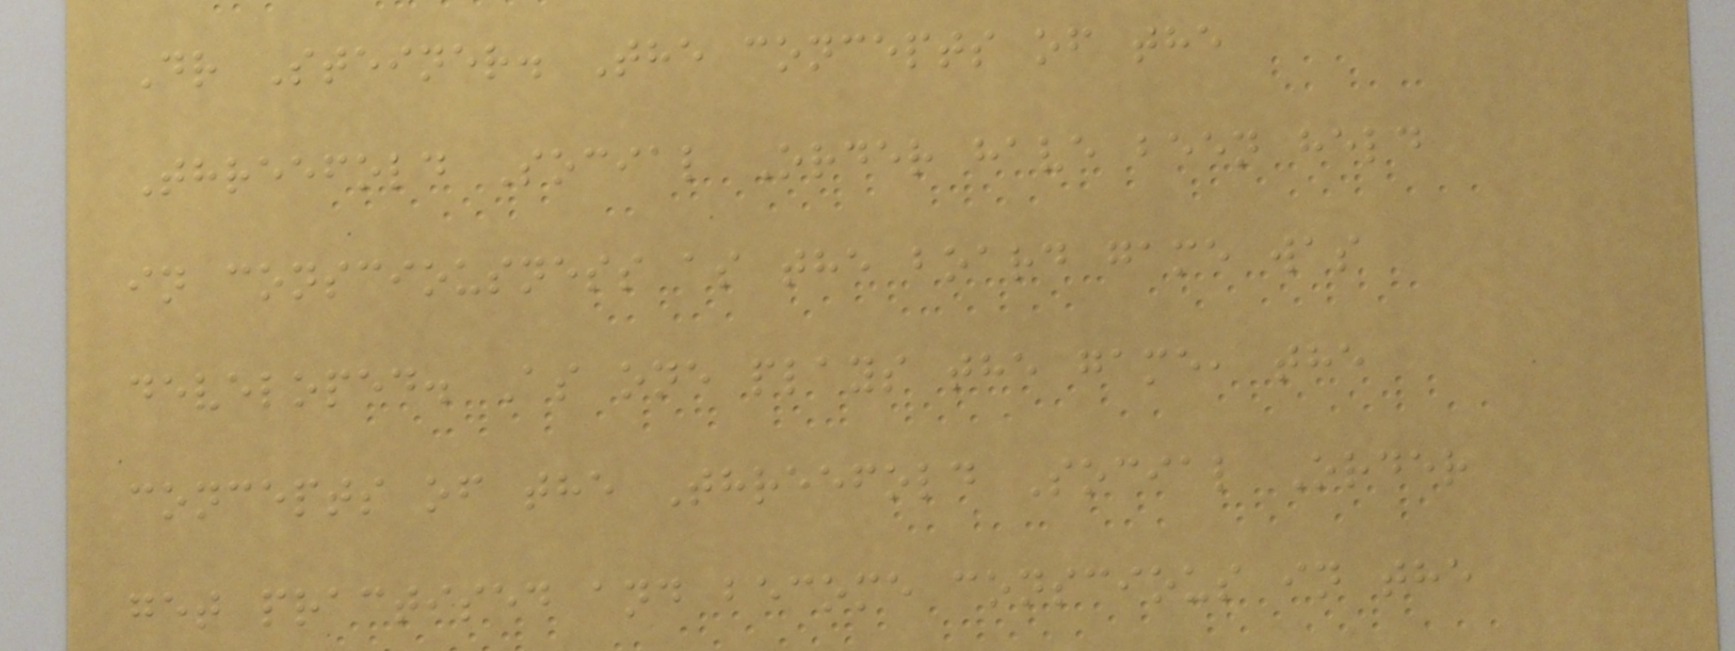Dr Steiner. The concepts of the
Threefold Social Order have been held
in consciousness as the board game was
developed. As one plays the game, the
concepts of the Threefold Social Order
get practised and become conscious in the
